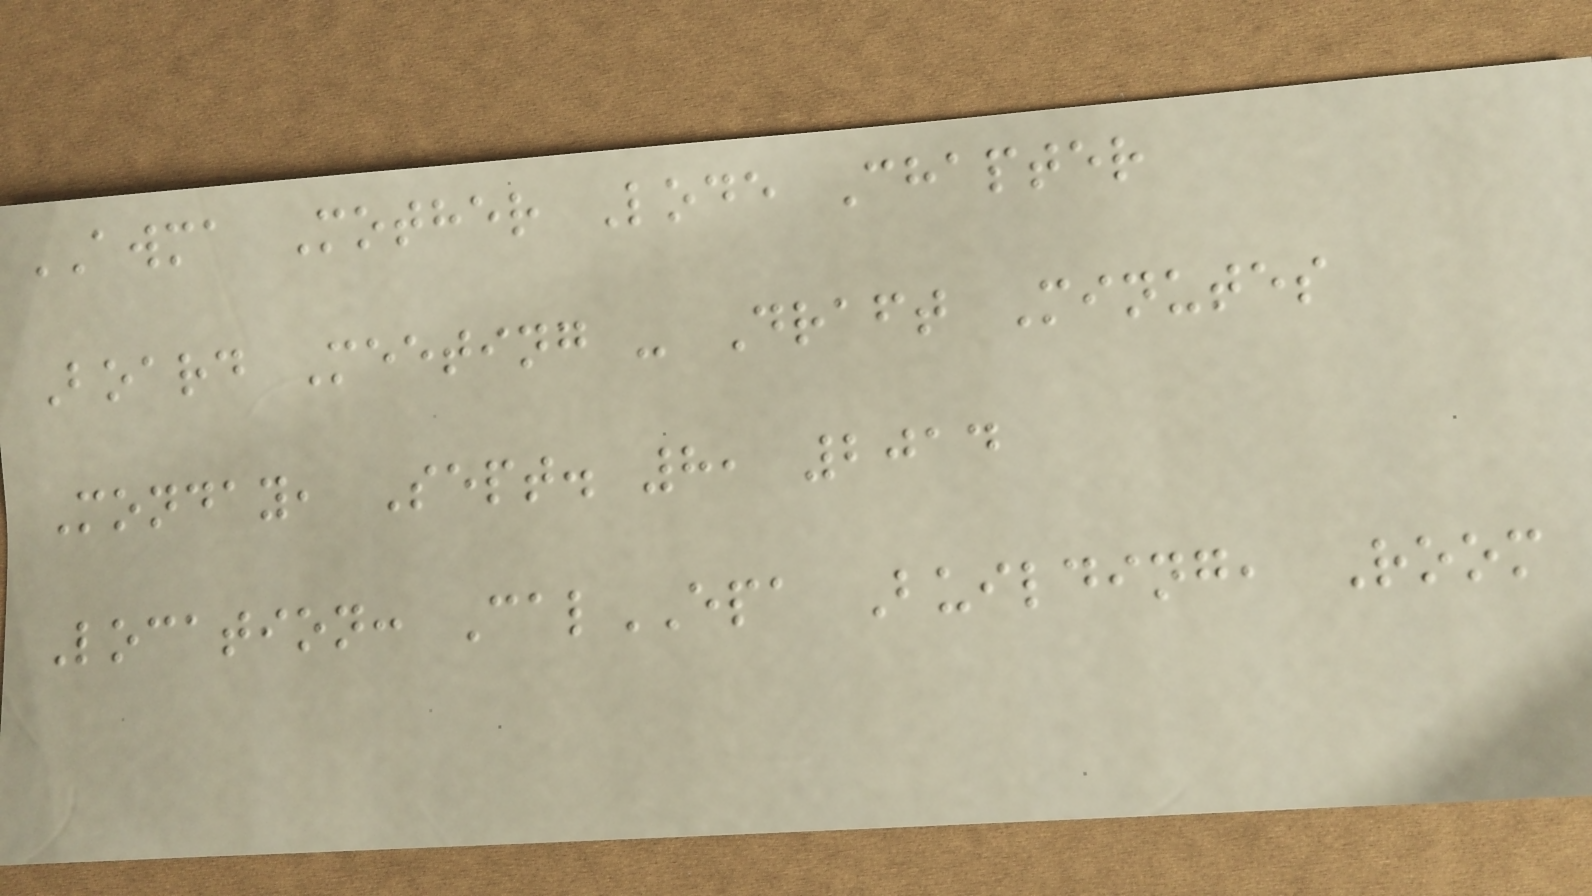AWMA Mother Lode Chapter
Board Meeting - Draft Minutes
Monday, Sept. 8, 2014
Location: CalEPA Building, Room
